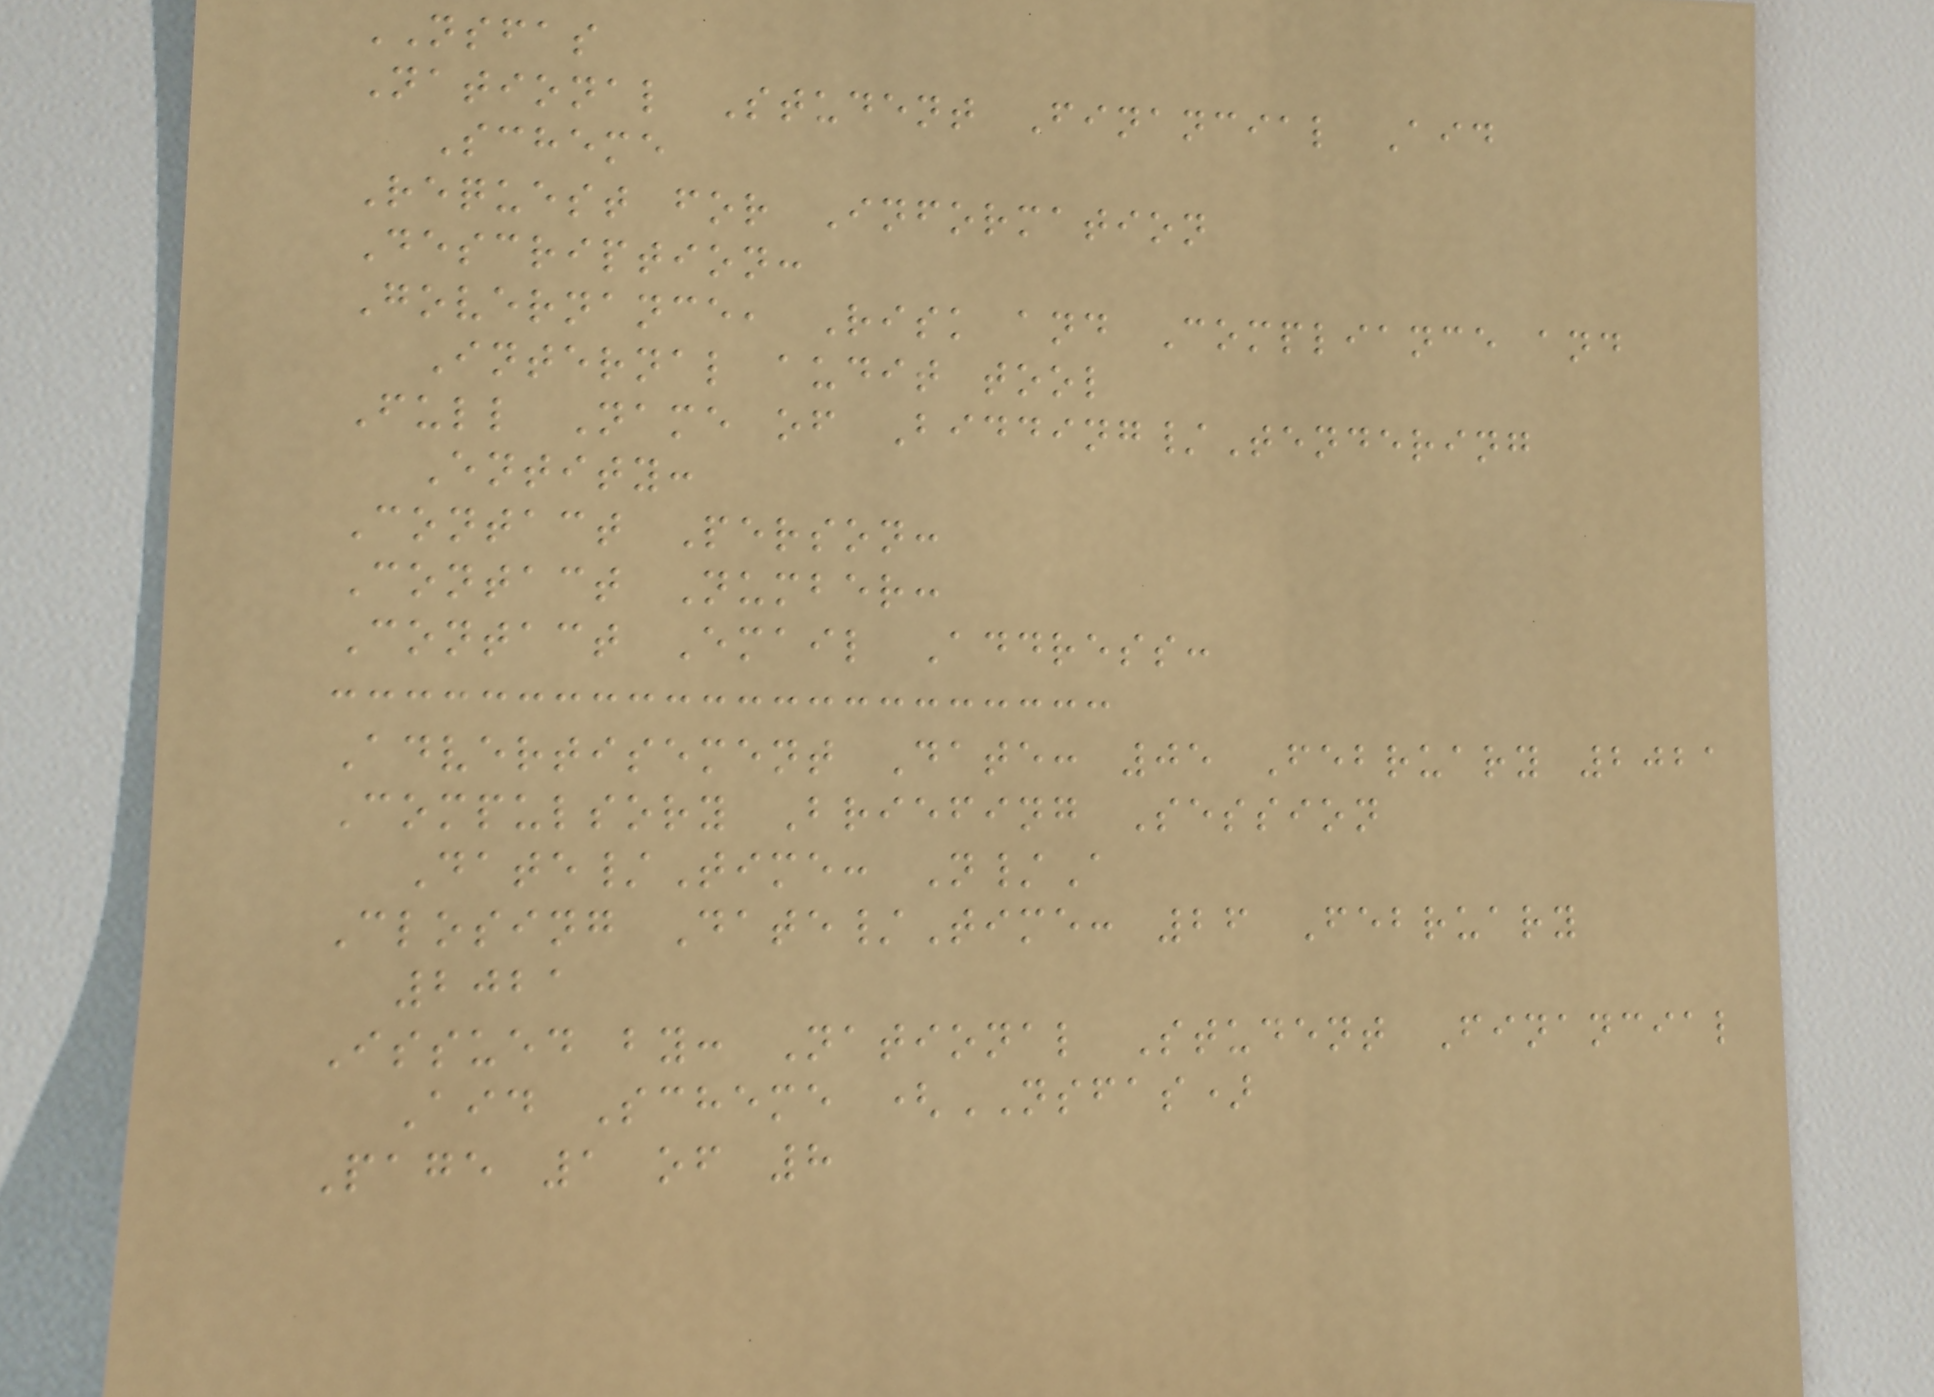NSFAS
National Student Financial Aid
Scheme
Request for Information
Description:
Governance, Risk and Compliance and
Internal audit tool
Full Name of Bidding/Tendering
Entity:
Contact Person:
Contact Number:
Contact Email Address:
Advertisement Date: 05 February 2021
Compulsory Briefing Session
Date/Time: N/A
Closing Date/Time: 26 February
2021
Issued by: National Student Financial
Aid Scheme (NSFAS)
Page 1 of 8
